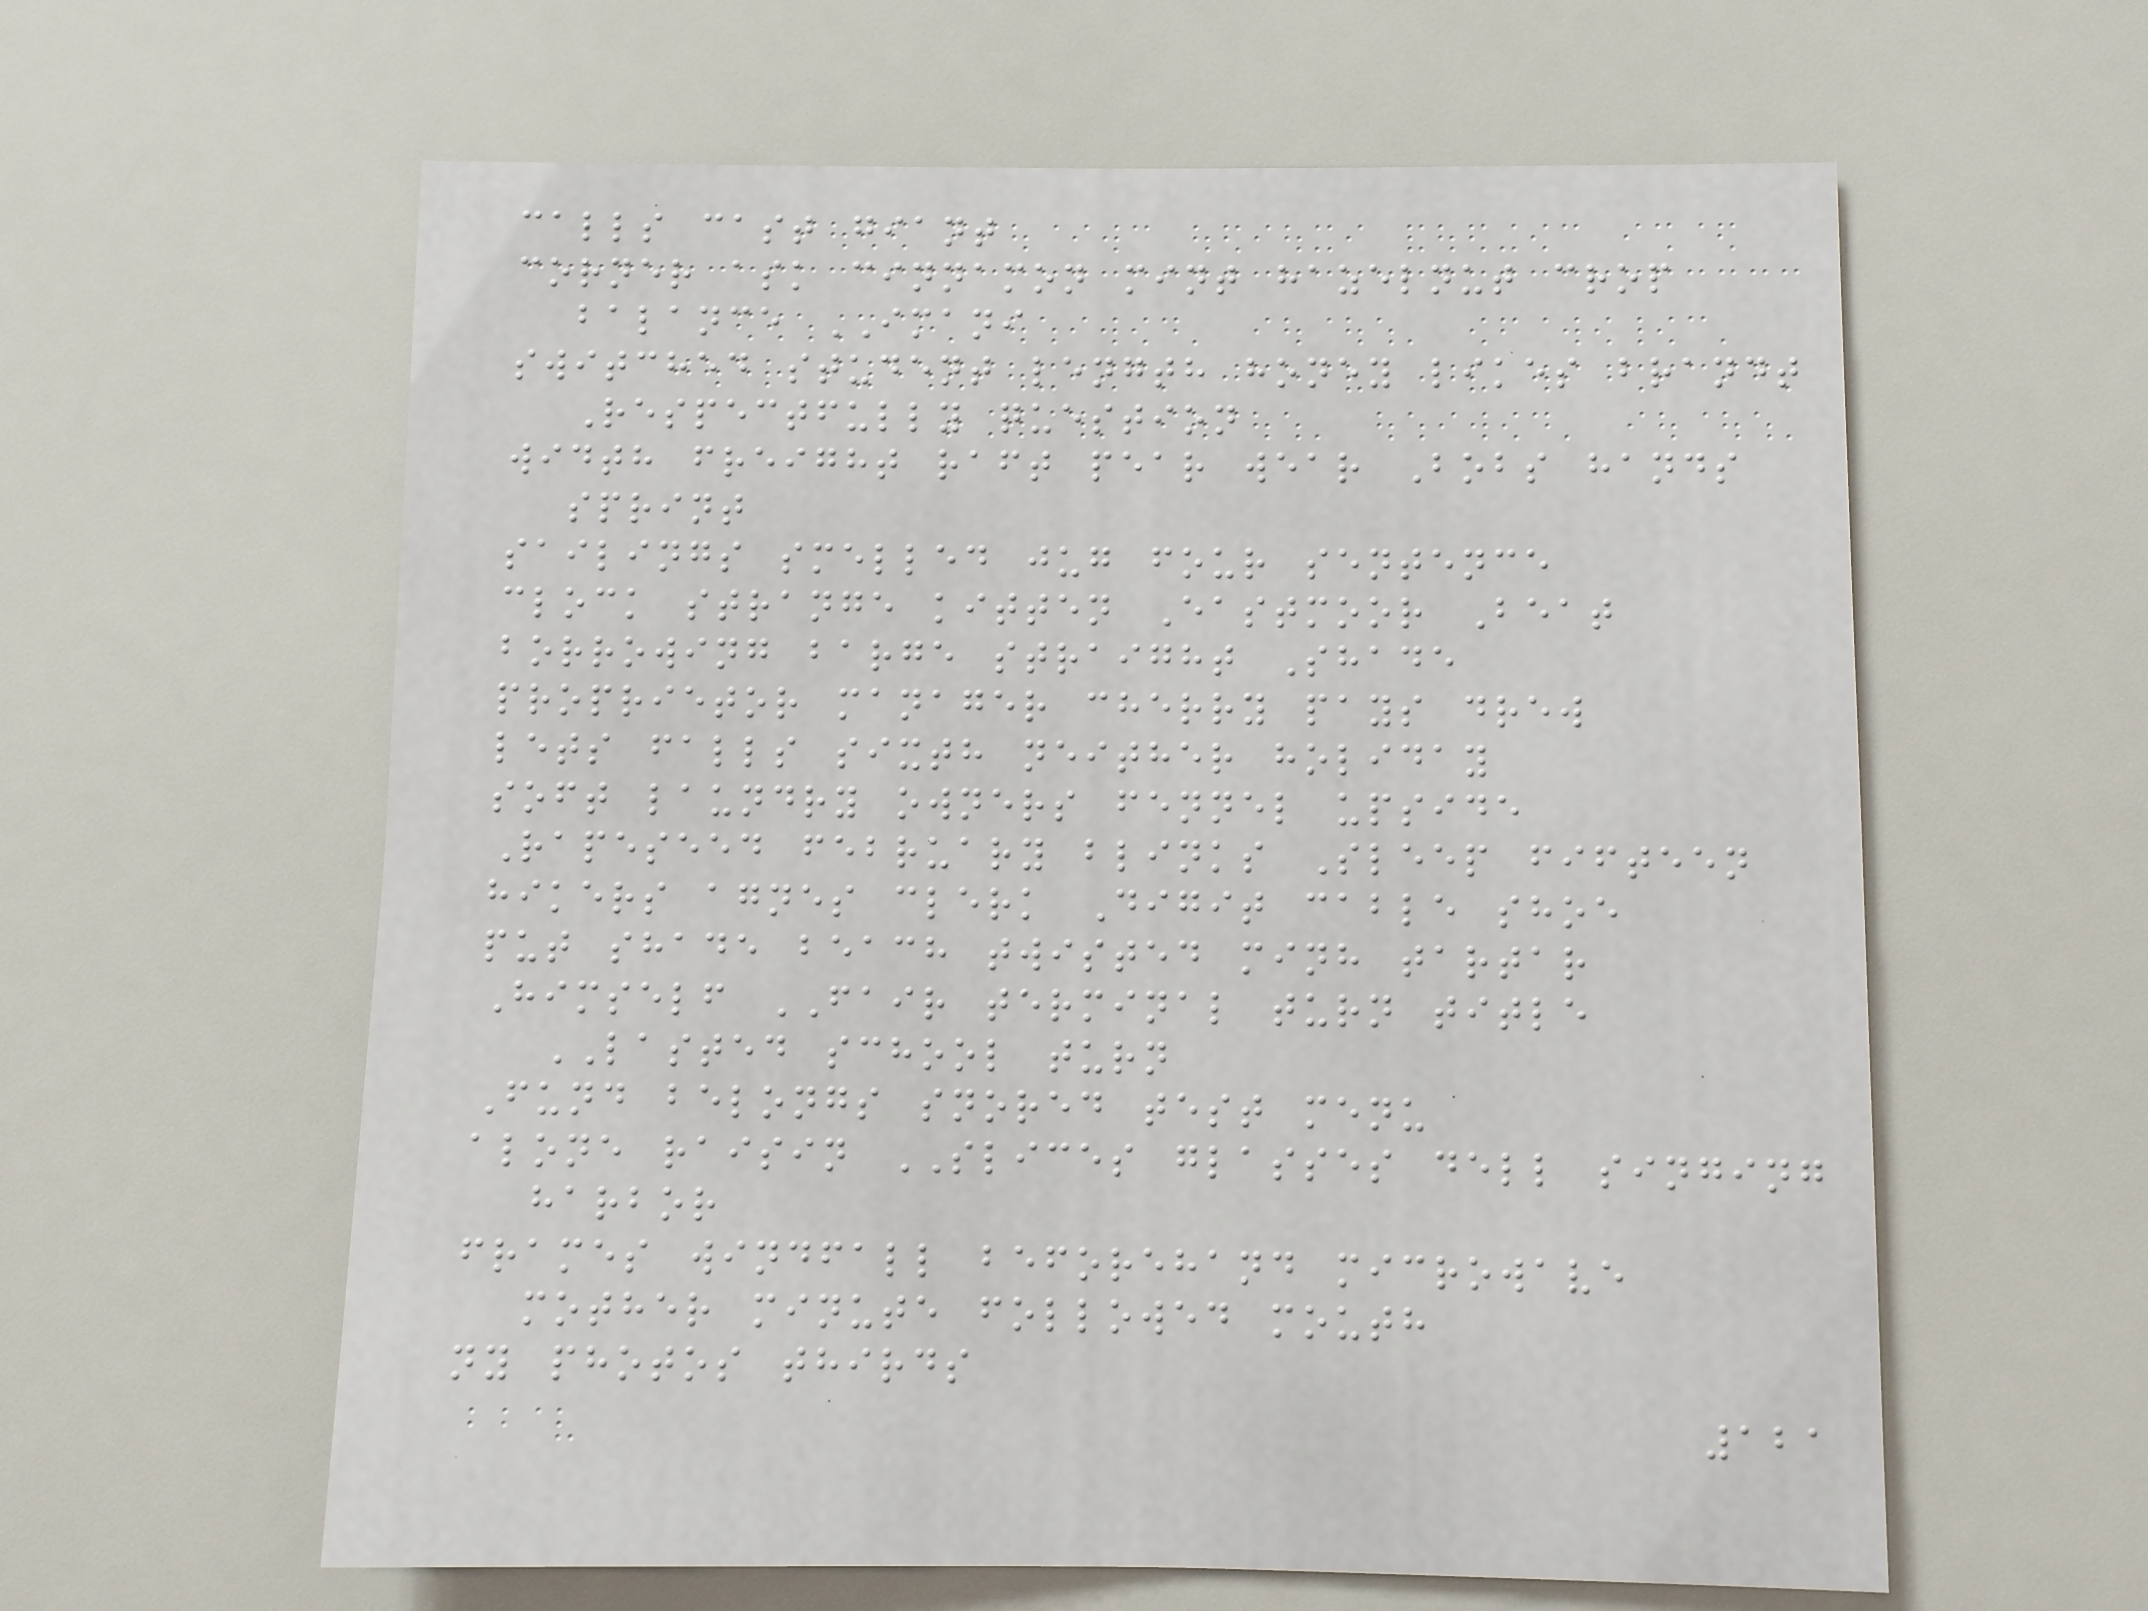calls cast giant
corner ask cinnamon mint hazelnut crop
balance IMANI
switched student length honey likes brandt
Respectfully question
width freight raft pear wear Bobs hands
sprint
sailings smelled jug four sentence
clock strange kitten Eastmoor Beat
borrowing barge straight Shade
proprietor manager cherry pays drew
lets falls sixth neither holiday
soft laundry owners fennel upside
Rapeseed february blinks Sleep fifteen
hikers agnes clerk Digit cable shoe
put shade beach twisted minh tartar
Himself FAIR terminal turn title
LASTED school turn
Fund belongs snored test menu
alone raisin SLICES glasses dell singing
harbor
frames windfall beforehand microwave
mother minute followed mouth
ny photos thirds
121
